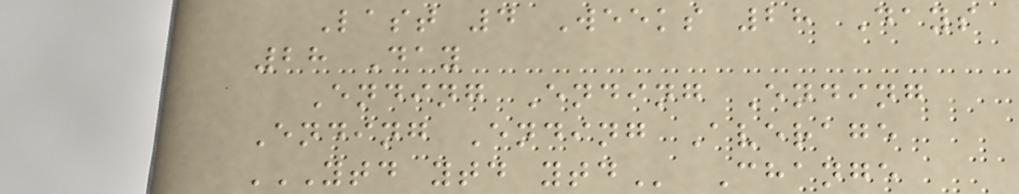Last 4 Weeks 28 Days
28 Day
Ending Ending Ending
Ending Ending Average
YTD YTD YTD Change
